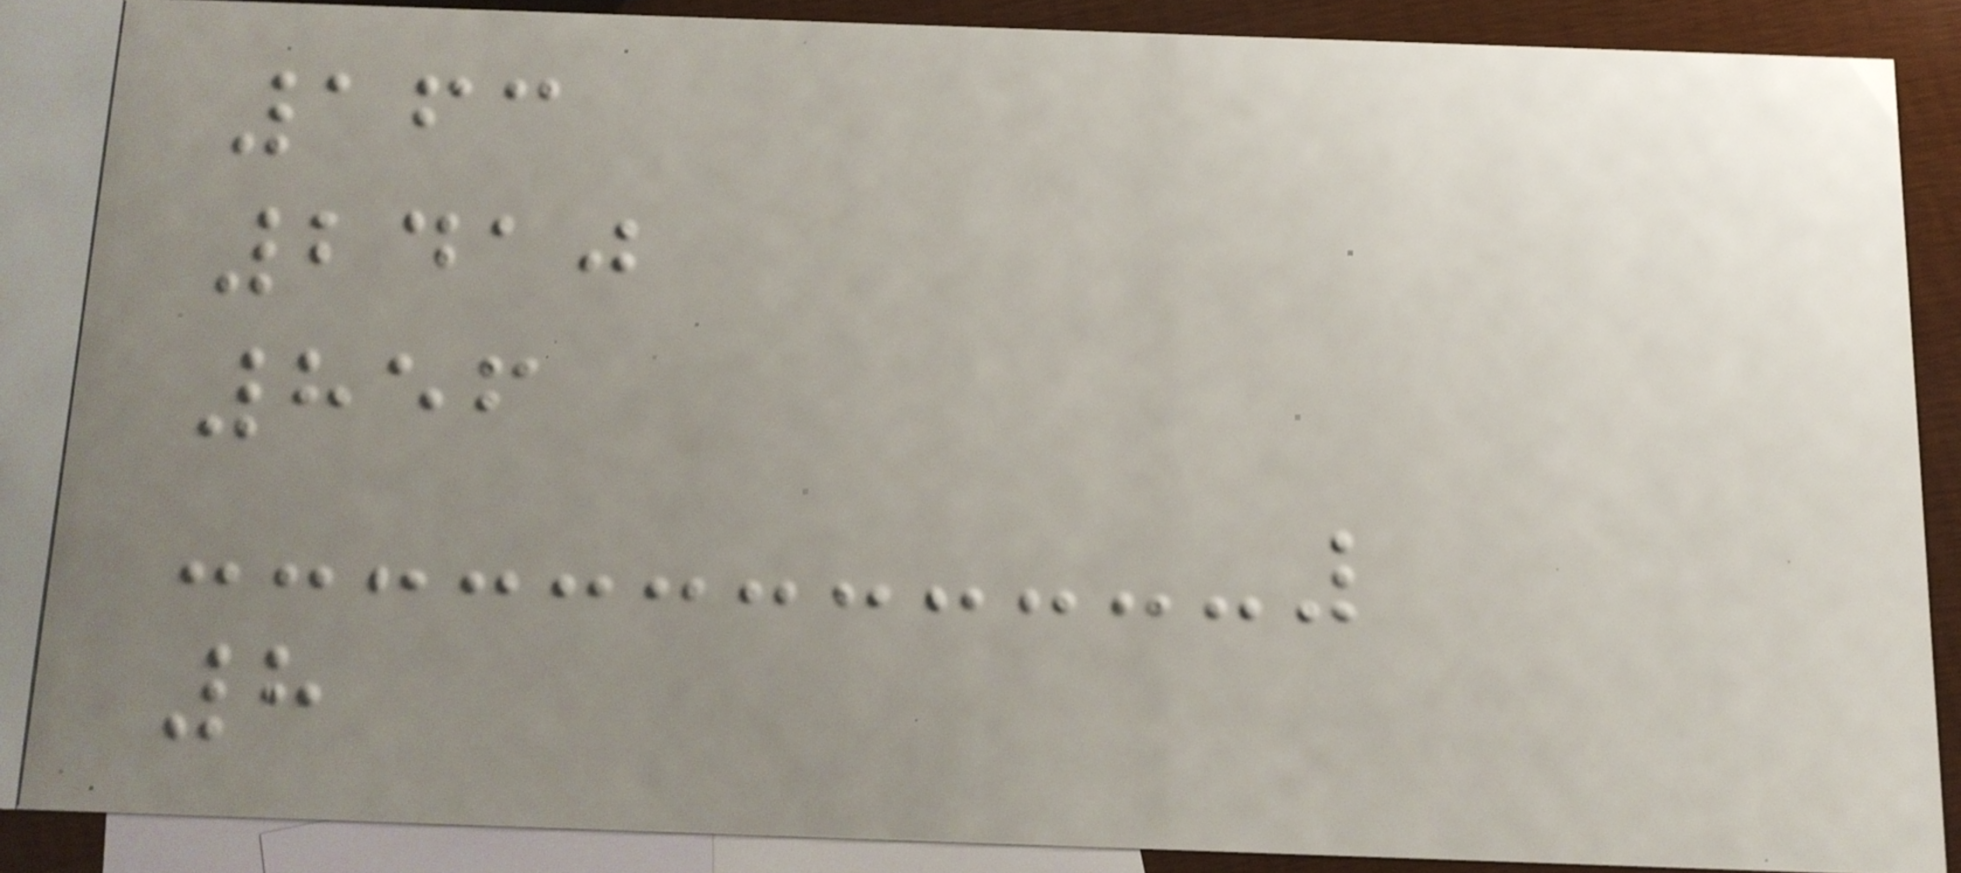163
2410
856
8
